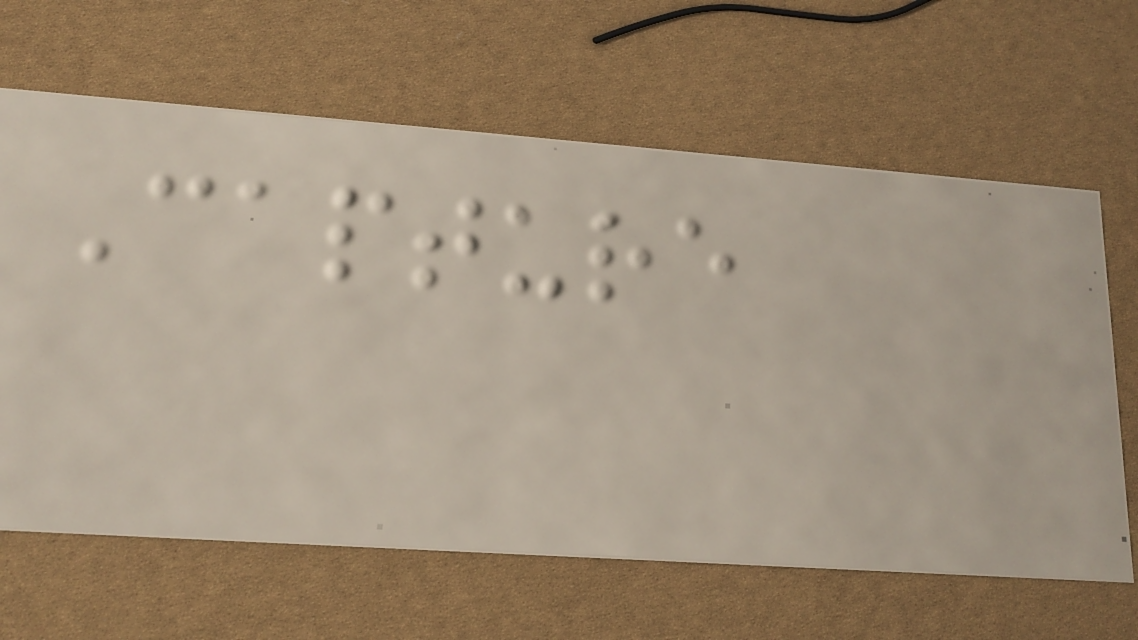Capture
